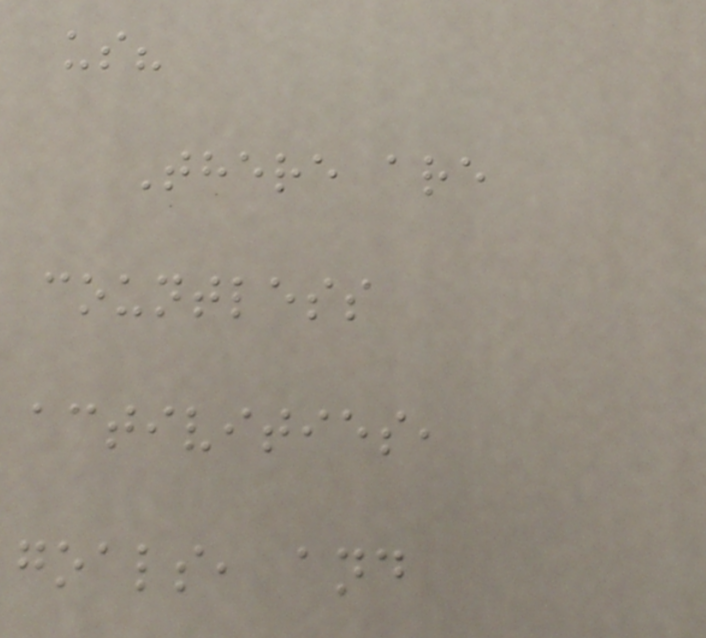us?
There are
countless
activities,
goals, and
